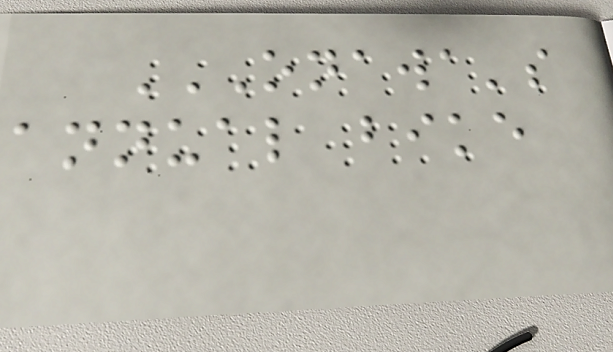ONAWA'S
ANNUAL BIKE
